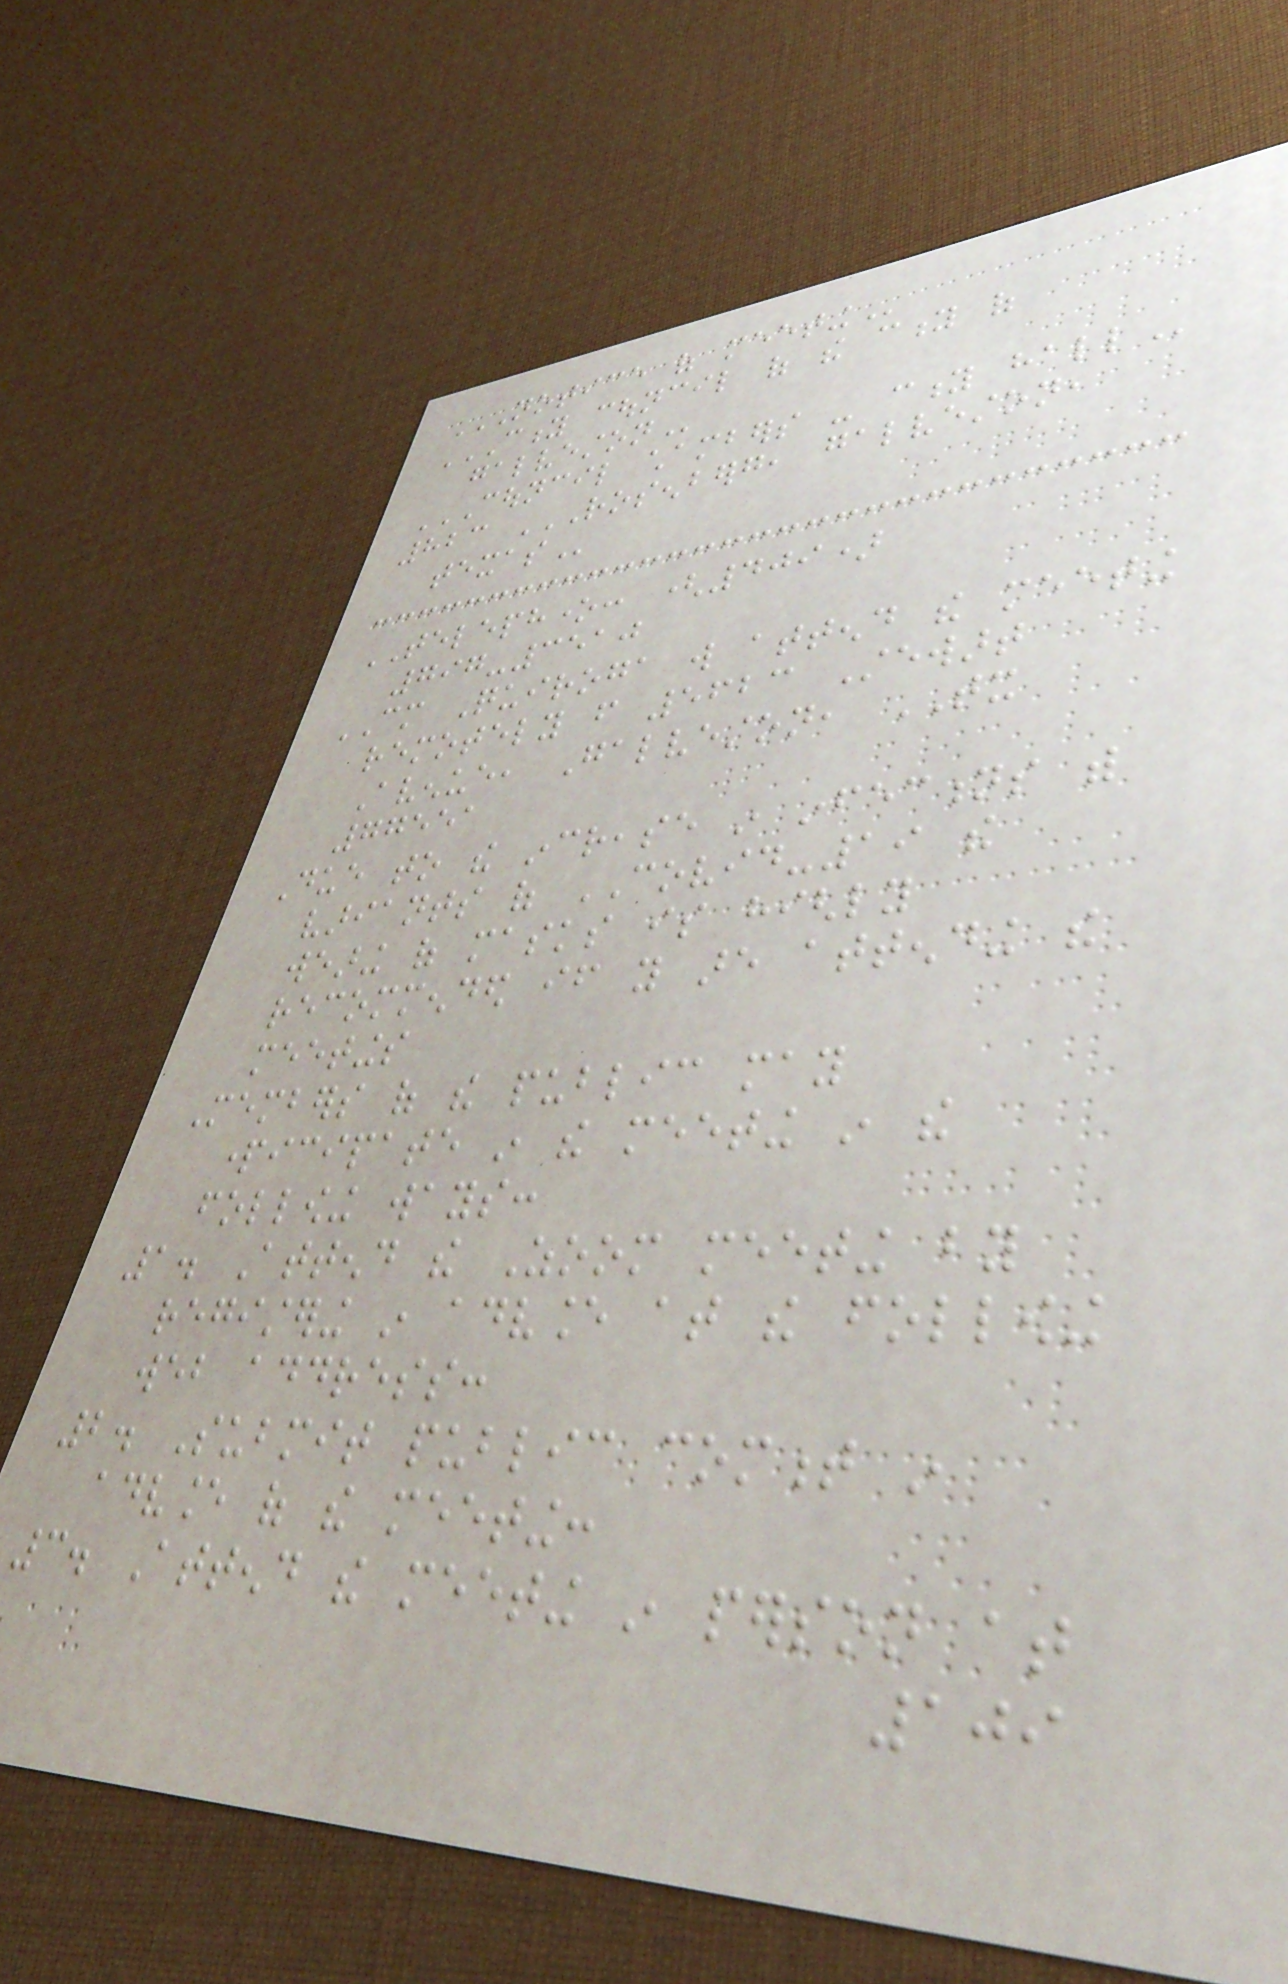NOTICE OF MEETING
CITY COUNCIL OF THE CITY OF
GALVESTON
COUNCIL CHAMBERS - CITY HALL
823 ROSENBERG, GALVESTON,
TEXAS
TELEPHONE: (409)
797-3510
CM Quiroga will attend the meeting
remotely from 5623 Stewart
Avenue, Galveston, TX
77551
Due to the increase in infections with
variants of COVID-19 the
wearing of masks is highly
recommended if you are attending the
meetings
Members of the public may
participate in the meeting in the
following ways:
1. Attend the Zoom meeting by
registering in advance at the following
web address:
2. Submit public comment in
advance of the meeting:
3. Attend the meeting in person at
109
